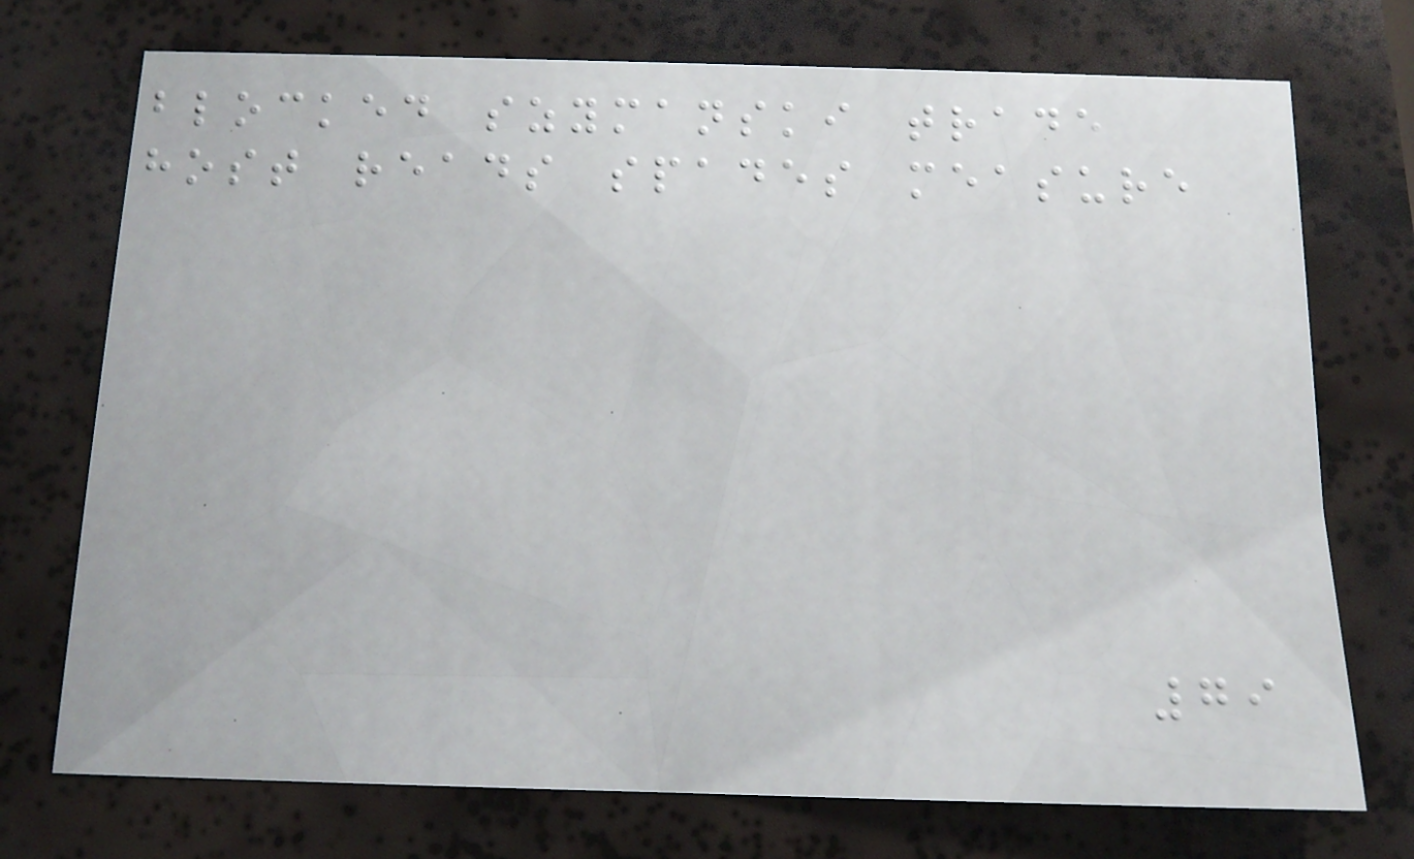blocked szymanski trade
host reads spades measure
79
